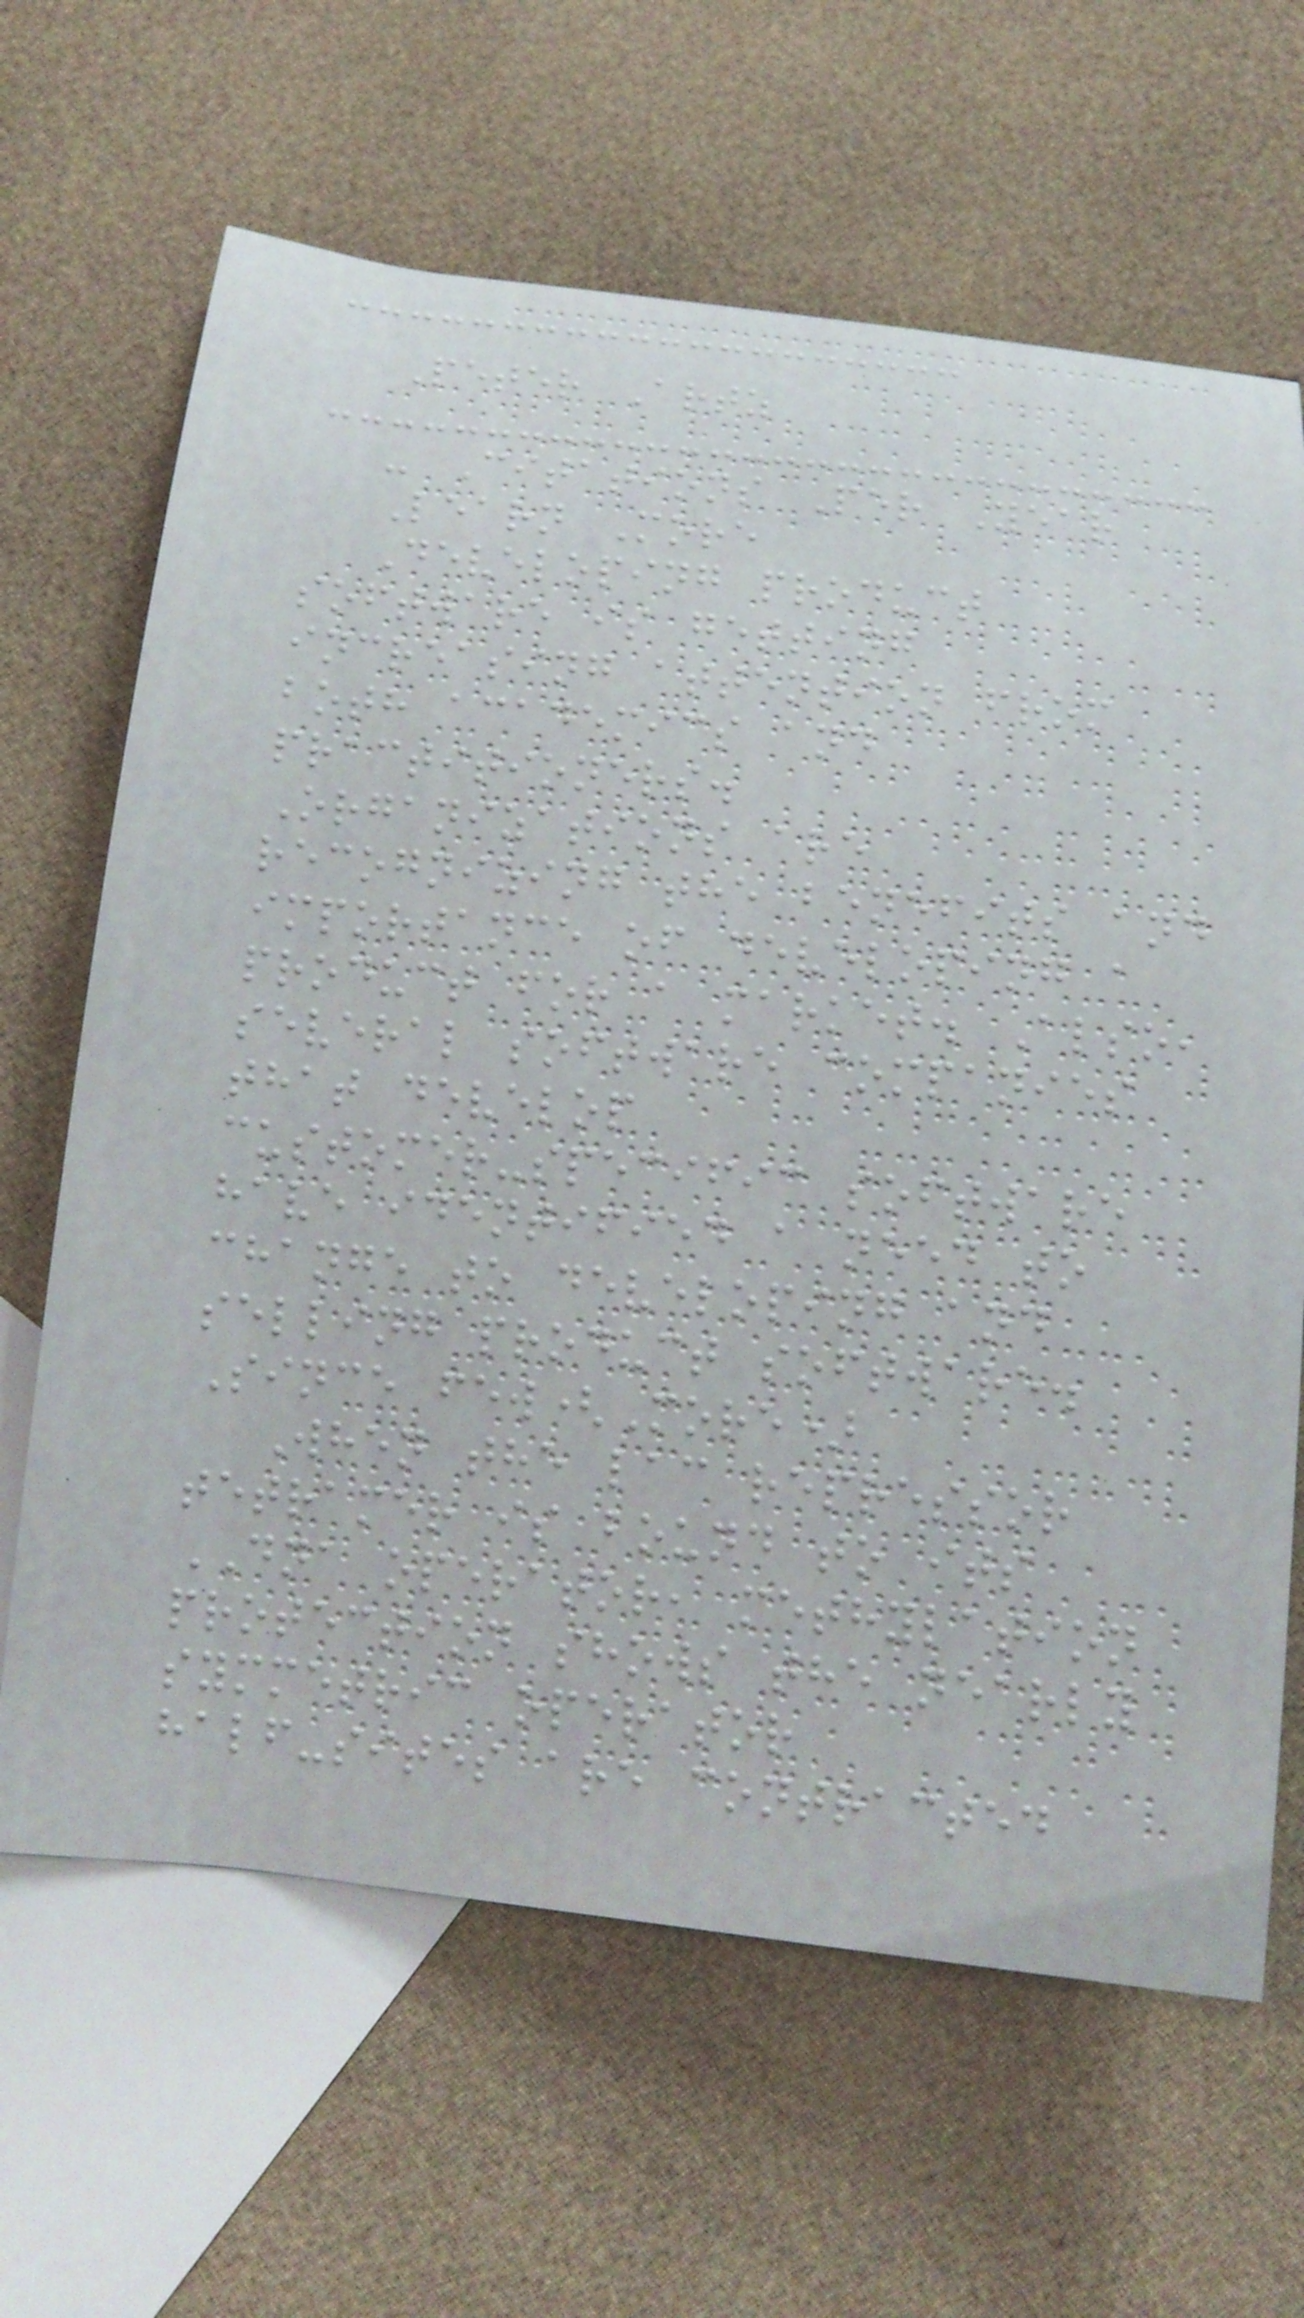Peter Artz
- Citations Per Year
Learn More
Developing product
software is getting
increasing attention from
both academics and
practitioners.
Organizations are
recognizing the benefits and
importance of developing a
product for a market. Also,
several software companies
that develop
customer-specific software
have identified a need to
change to developing and
selling product software.
Since few(More)
When the lac repressor
tetramer is bound to its
DNA operator, methylation
protection shows the nearly
symmetric operator
half-sites are contracted
